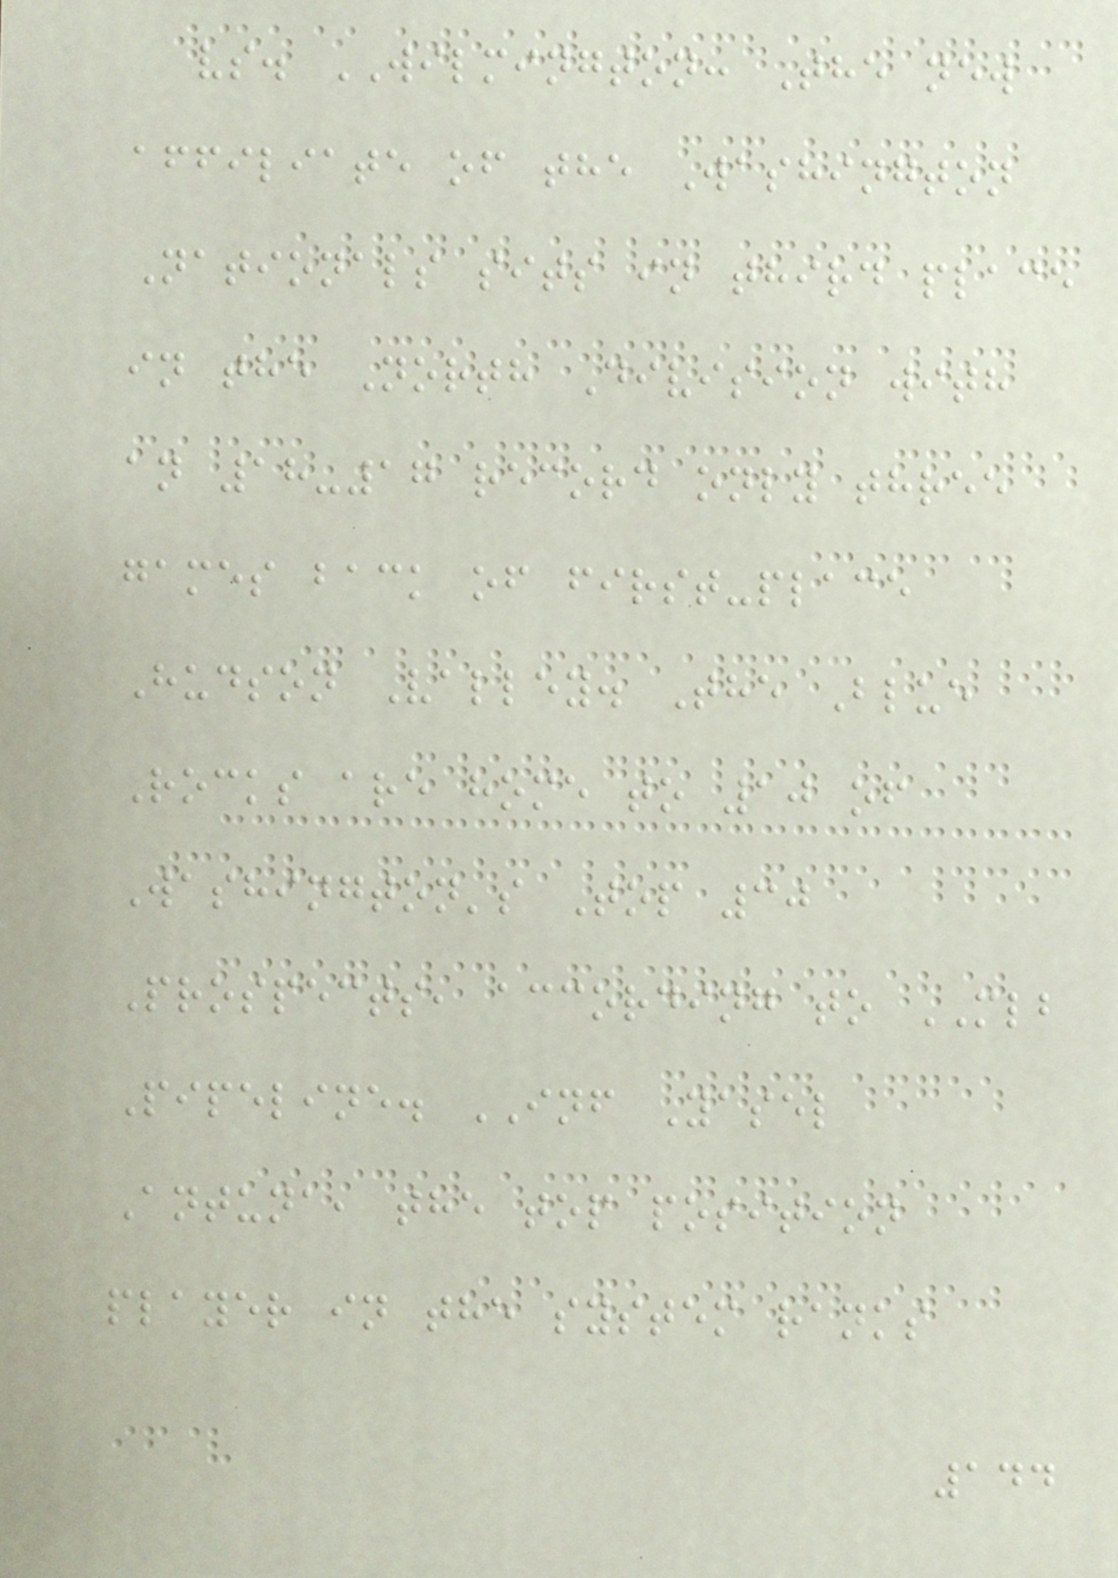vs. WILMINGTON: The new
affiliate of the Washington
Nationals sits in third place
in the North Division with
an 18-17 record only three
games back of first-place
Hudson Valley. The Blue
Rocks are home to 10 of
Washington's Top 30
Prospects, according to MLB
Pipeline. INF Yasel
Antuna, the top position
player in the system ranks
144
